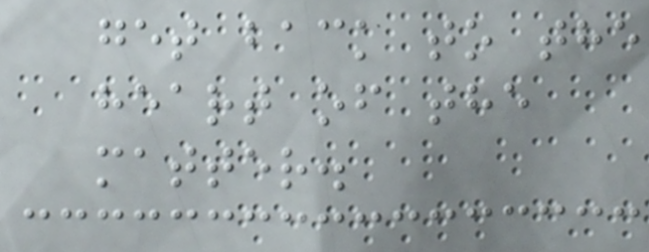get back to the
heart of the
matter.
